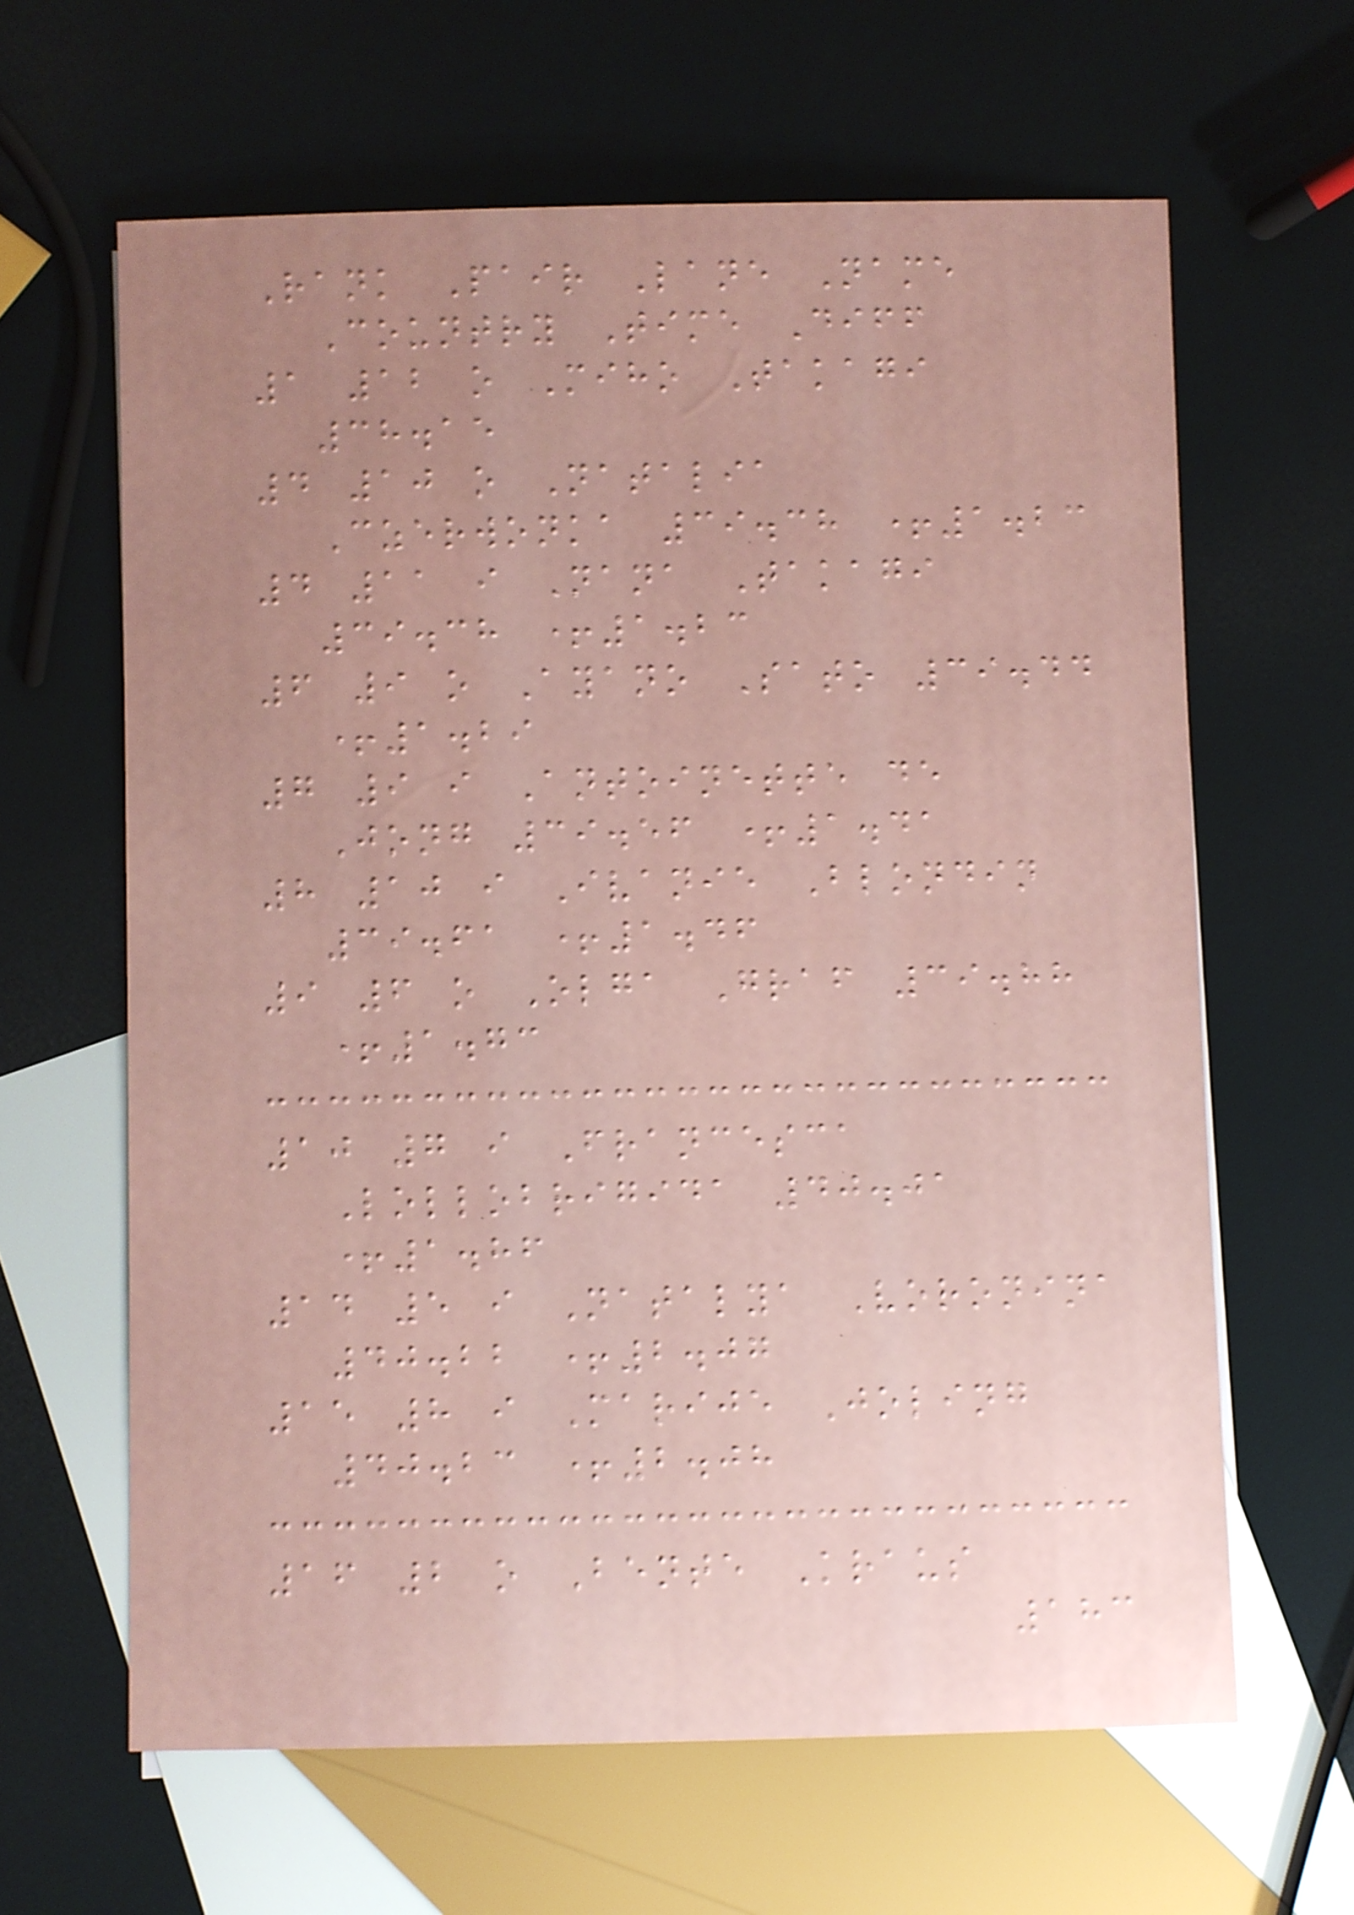Rank Pair Lane Name
Country Time Diff
1 12 o Miho Takagi
38.15
4 10 o Natalia
Czerwonka 39.38 +1.23
4 11 i Nana Takagi
39.38 +1.23
6 9 o Ayano Sato 39.44
+1.29
7 9 i Antoinette de
Jong 39.56 +1.41
8 10 i Ivanie Blondin
39.61 +1.46
9 6 o Olga Graf 39.88
+1.73
10 7 i Francesca
Lollobrigida 40.01
+1.86
14 5 i Natalya Voronina
40.22 +2.07
15 8 i Marije Joling
40.23 +2.08
16 2 o Bente Kraus
183
